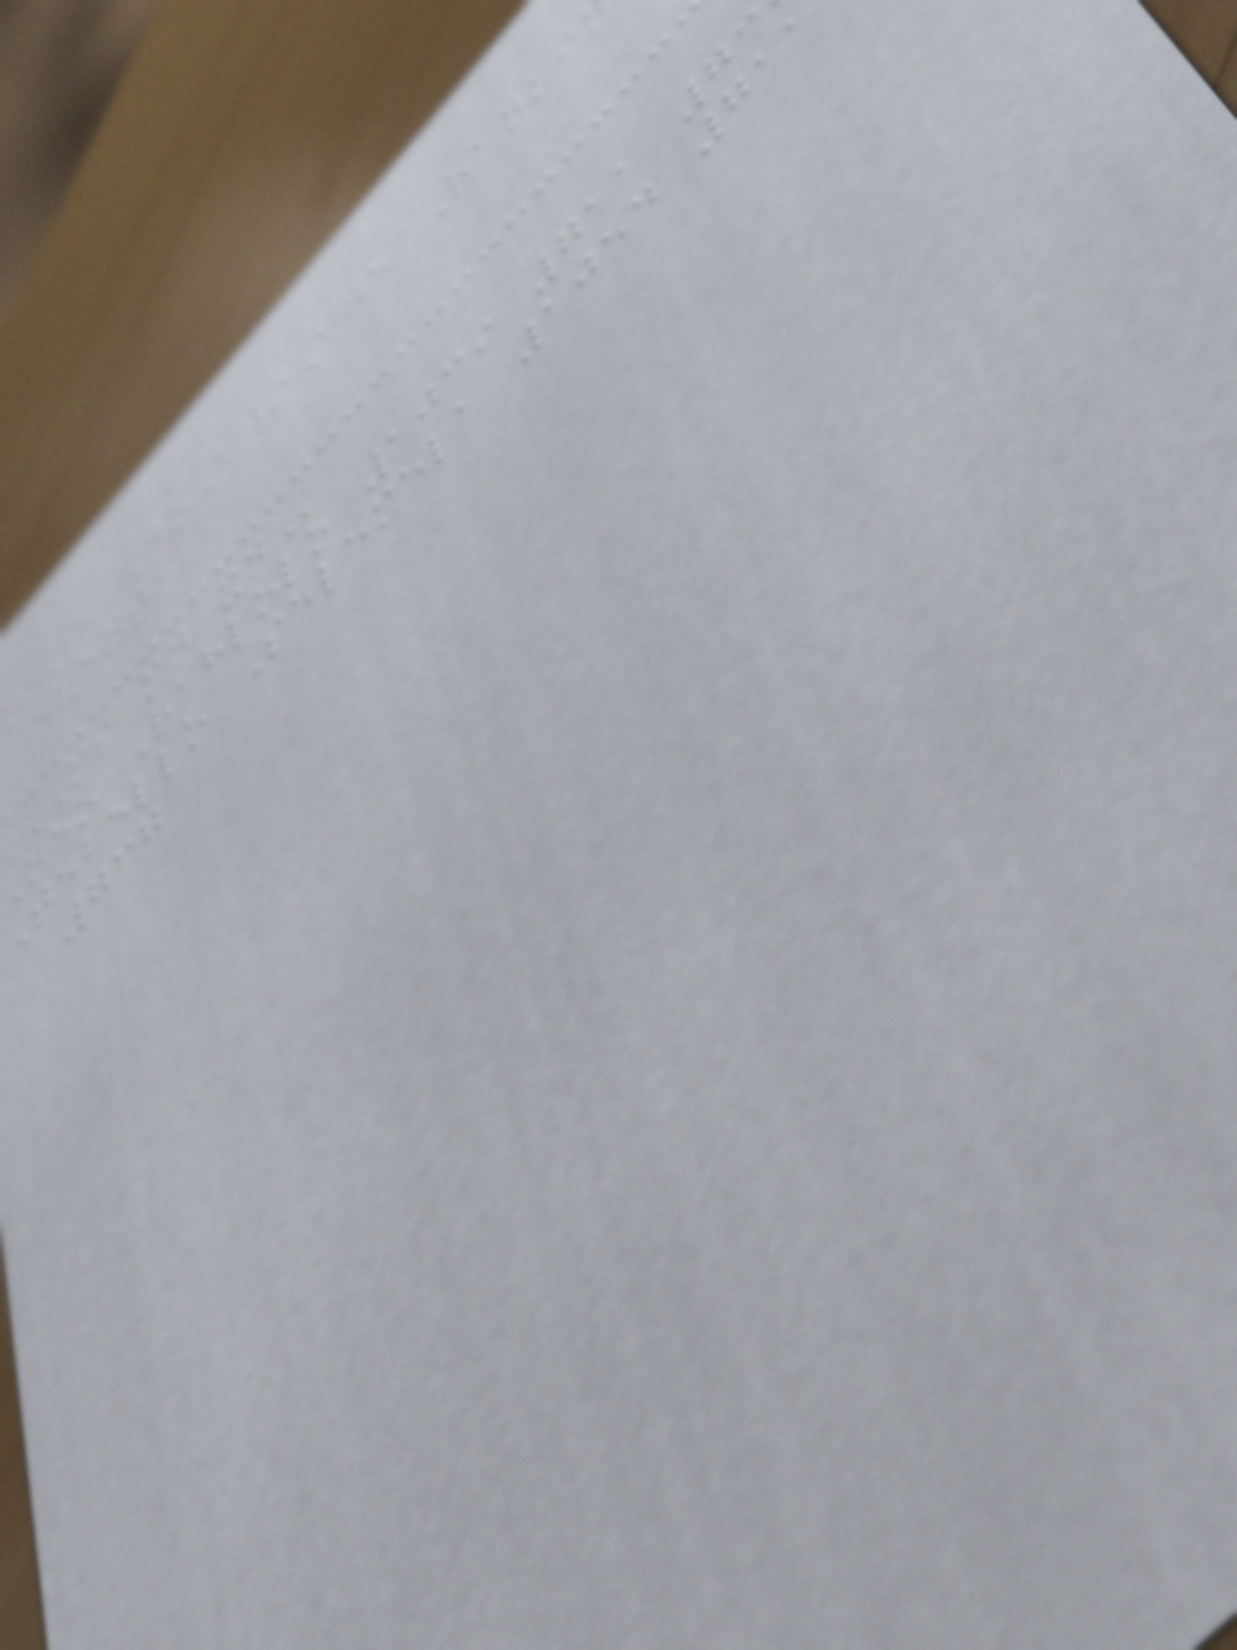name DoB/Age Ranki
event
MS md
neo Rahlolo 1039 711 73
Tebello Selemela 1054 711
737
